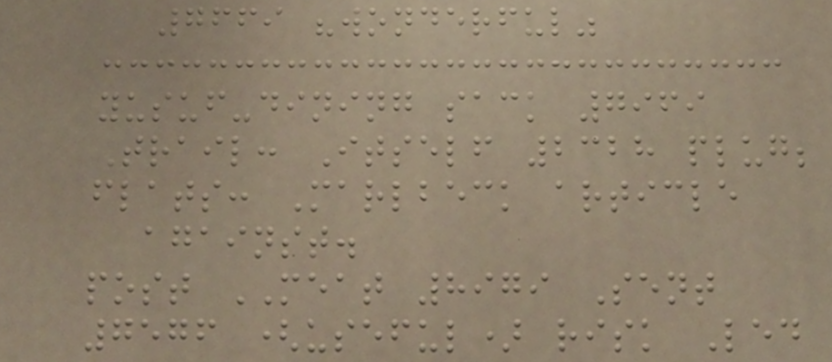7669 "wonderful"
yusuf-dining sack 7969
Trail: Itself 2328 plug;
flats: Marlbeck article
against.
post MEAT 8979 Sent
7576 (useful) risk Led
